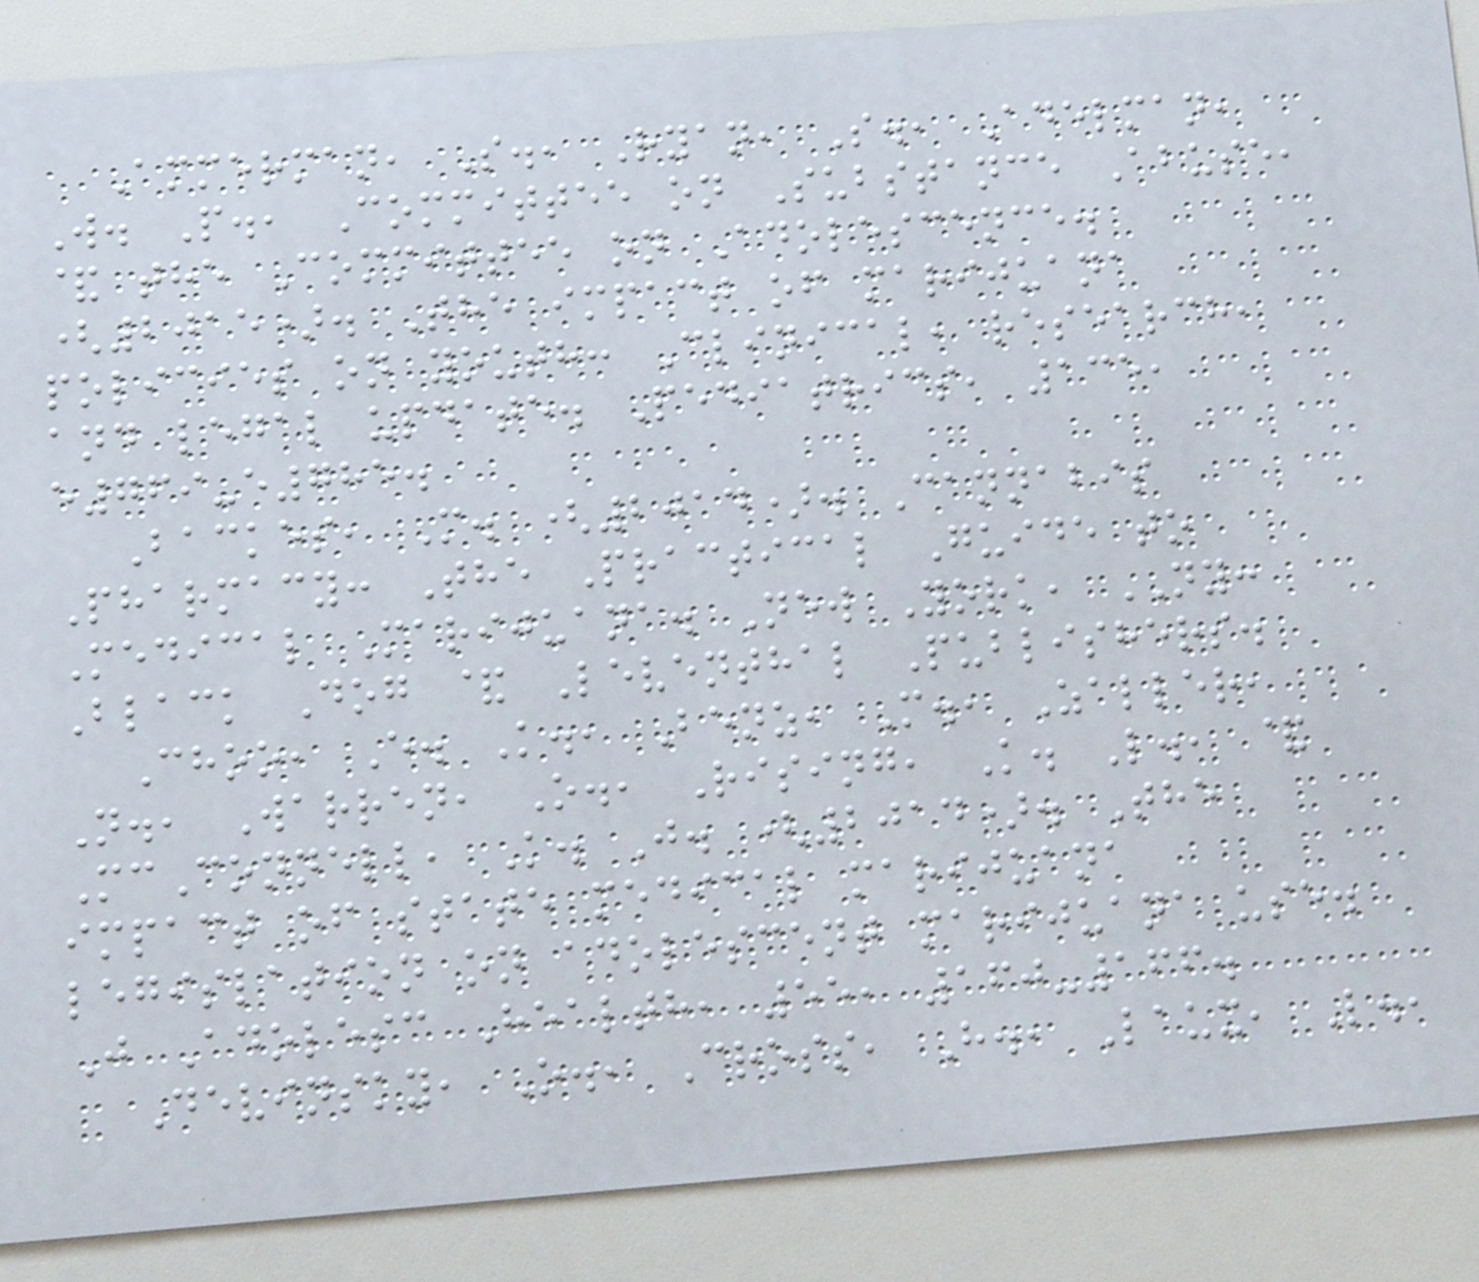Ammerman, S., Ryan, S., Adelman,
W. P., Committee on Substance Abuse,
& the Committee on Adolescence.
(2015). The impact of marijuana
policies on youth: Clinical, research,
and legal update. Pediatrics, 135,
e769-e785.
Backes, M. (2014). Cannabis
Pharmacy: The Practical Guide to
Medical Marijuana. New York, NY:
Black Dog & Leventhal Publishers.
Choo, E. K., Benz, M., Zaller,
N., Warren, O., Rising, K. L., &
McConnell, K. J. (2014). The
impact of state medical marijuana
legislation on adolescent marijuana use.
J Adolesc Health, 55, 160-166.
Devinsky, O., Cross, H., Laux, L.,
